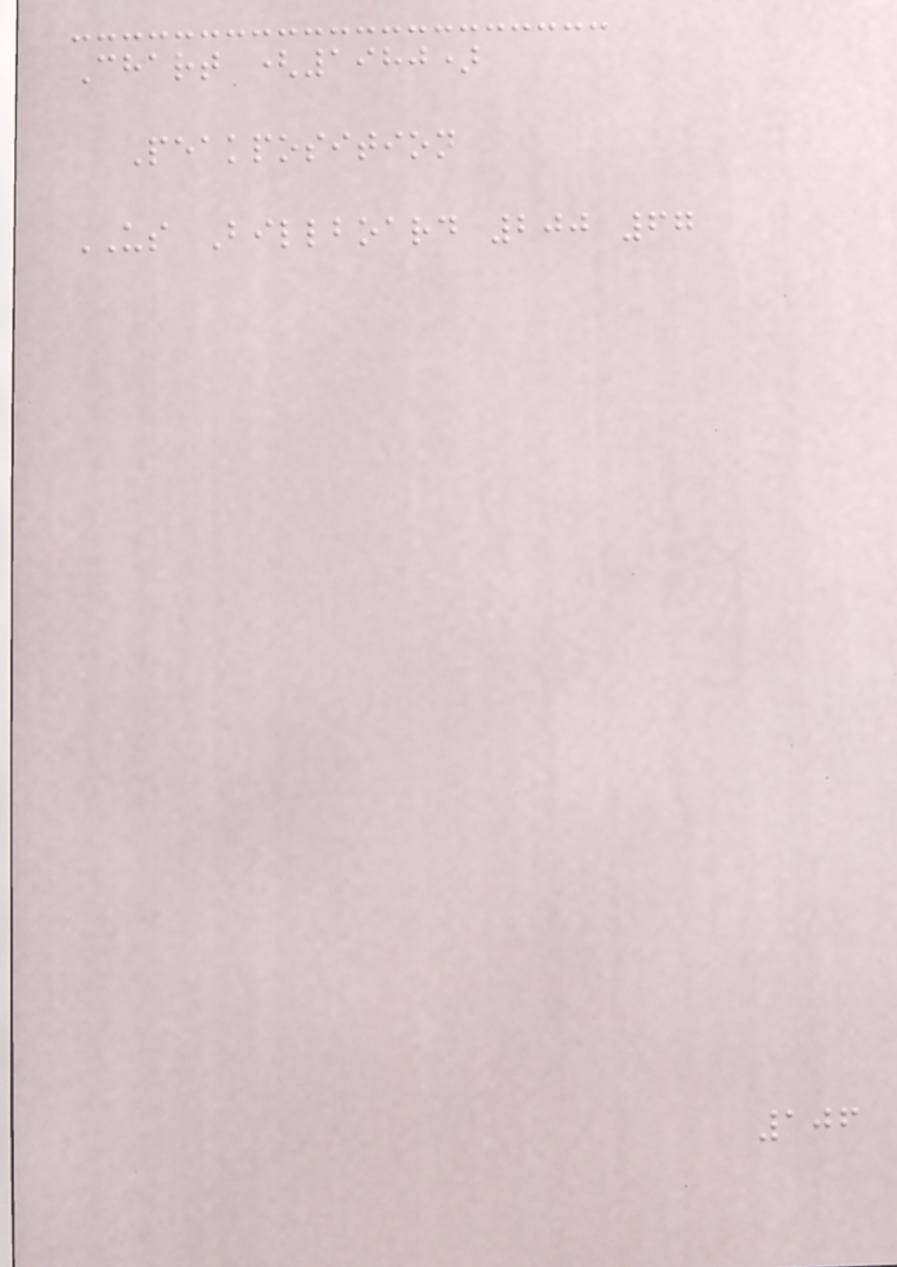Chart (1980)
Peakposition
US Billboard 200 67
106
